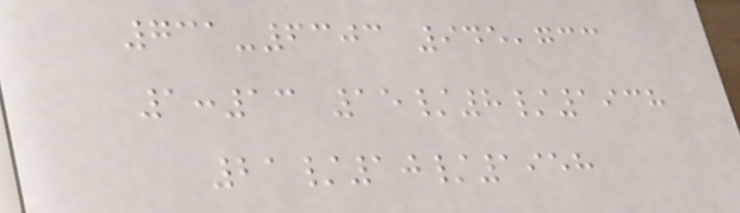731-6303 945,733
1:13 15/8/1938
21/10/1958
